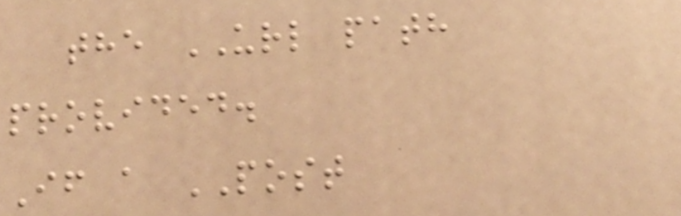the URL path
provided.
If a POST
